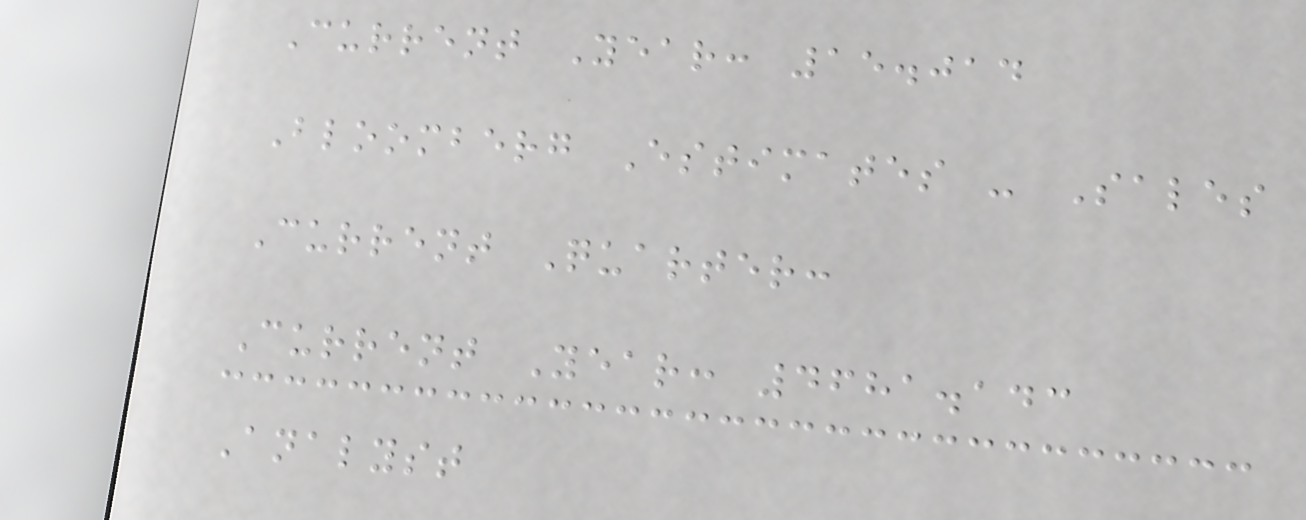Current Year: 15.014
Bloomberg Estimates - Sales
Current Quarter:
Current Year: 4681.143
Analyst
